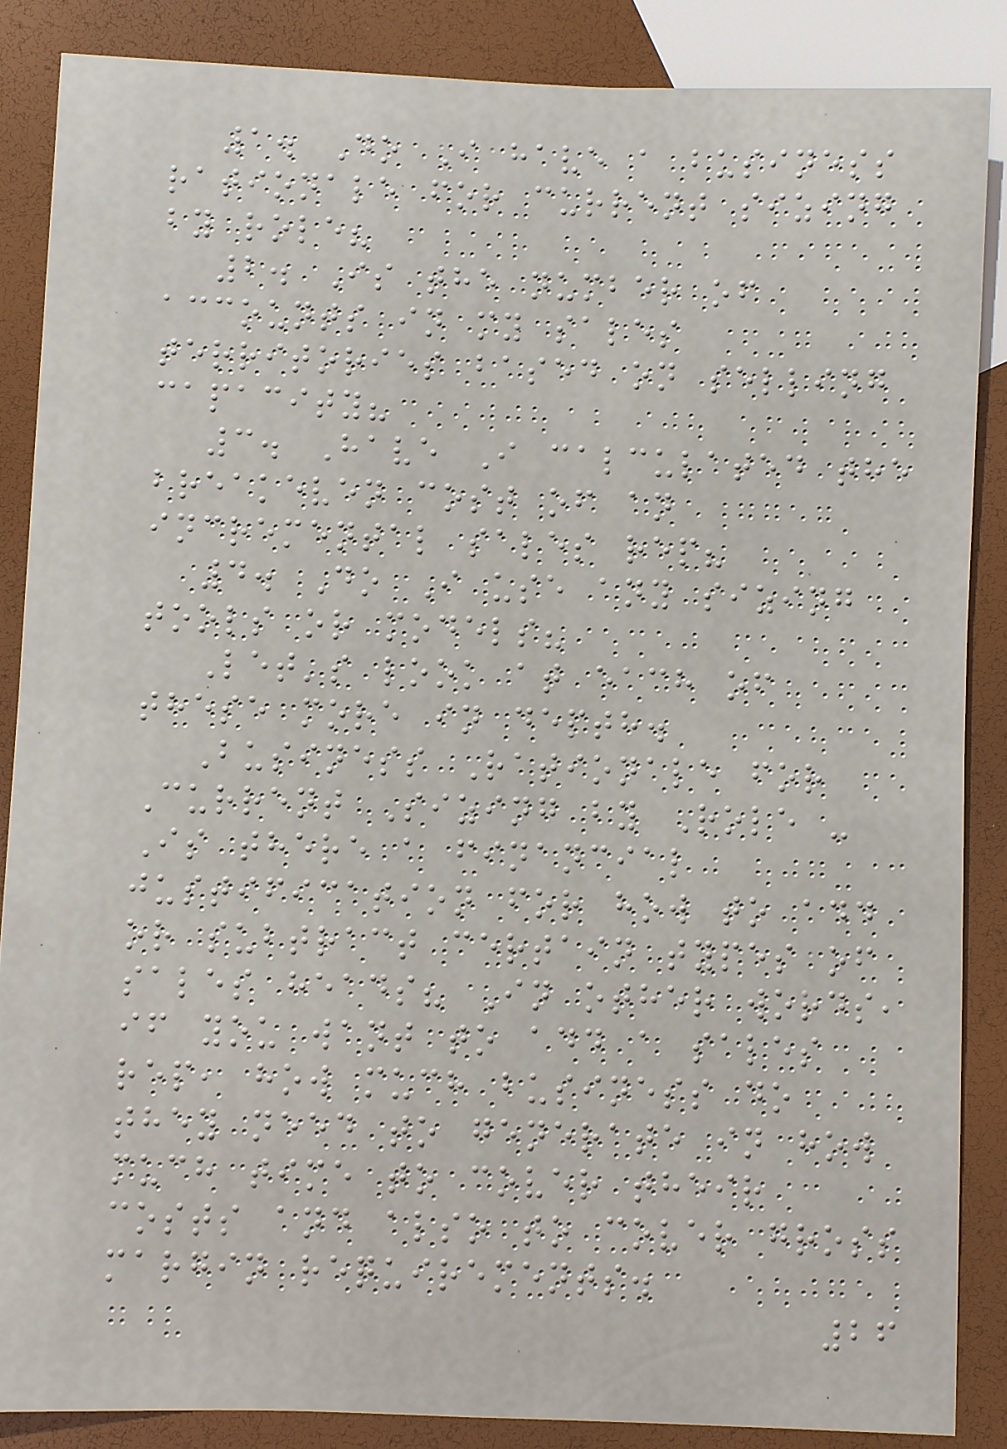1. Do I have a business
rationale for current sizing
by role?
2. Is the number of
accounts in my sales
territories based on selling
capacity?
3. Have I calculated the
breakeven cost of an
incremental sales rep?
4. Do I use any sizing
tools or models?
Let's look at each of
these more in depth.
Business Rationale for
Current Sizing by Role -
Is there a financial
justification for how to add
or subtract certain types of
sales heads? In other words,
if you want to add a sales
rep, how much business do
they need to generate in how
much time to cover their
costs and also to cover gross
margin requirements.
26
